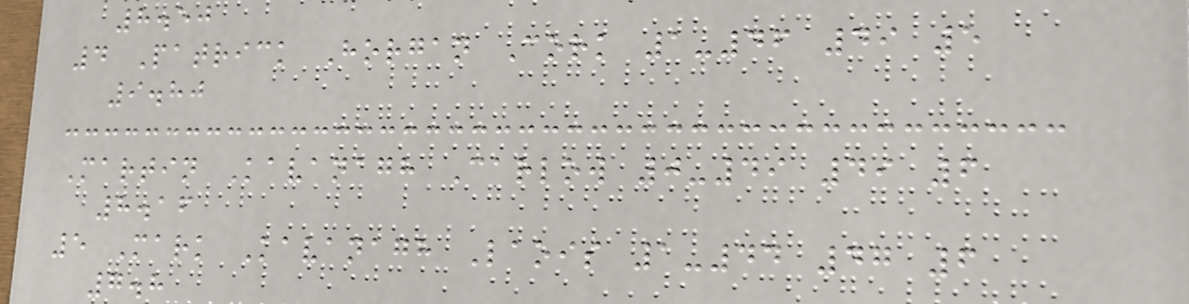8.50
4 Patrick Horgan Cork 1-46 49 5
9.80
Martin Kavanagh Carlow 0-49 49 6
8.16
5 Mark Kavanagh Laois 1-44 47 6
7.8
